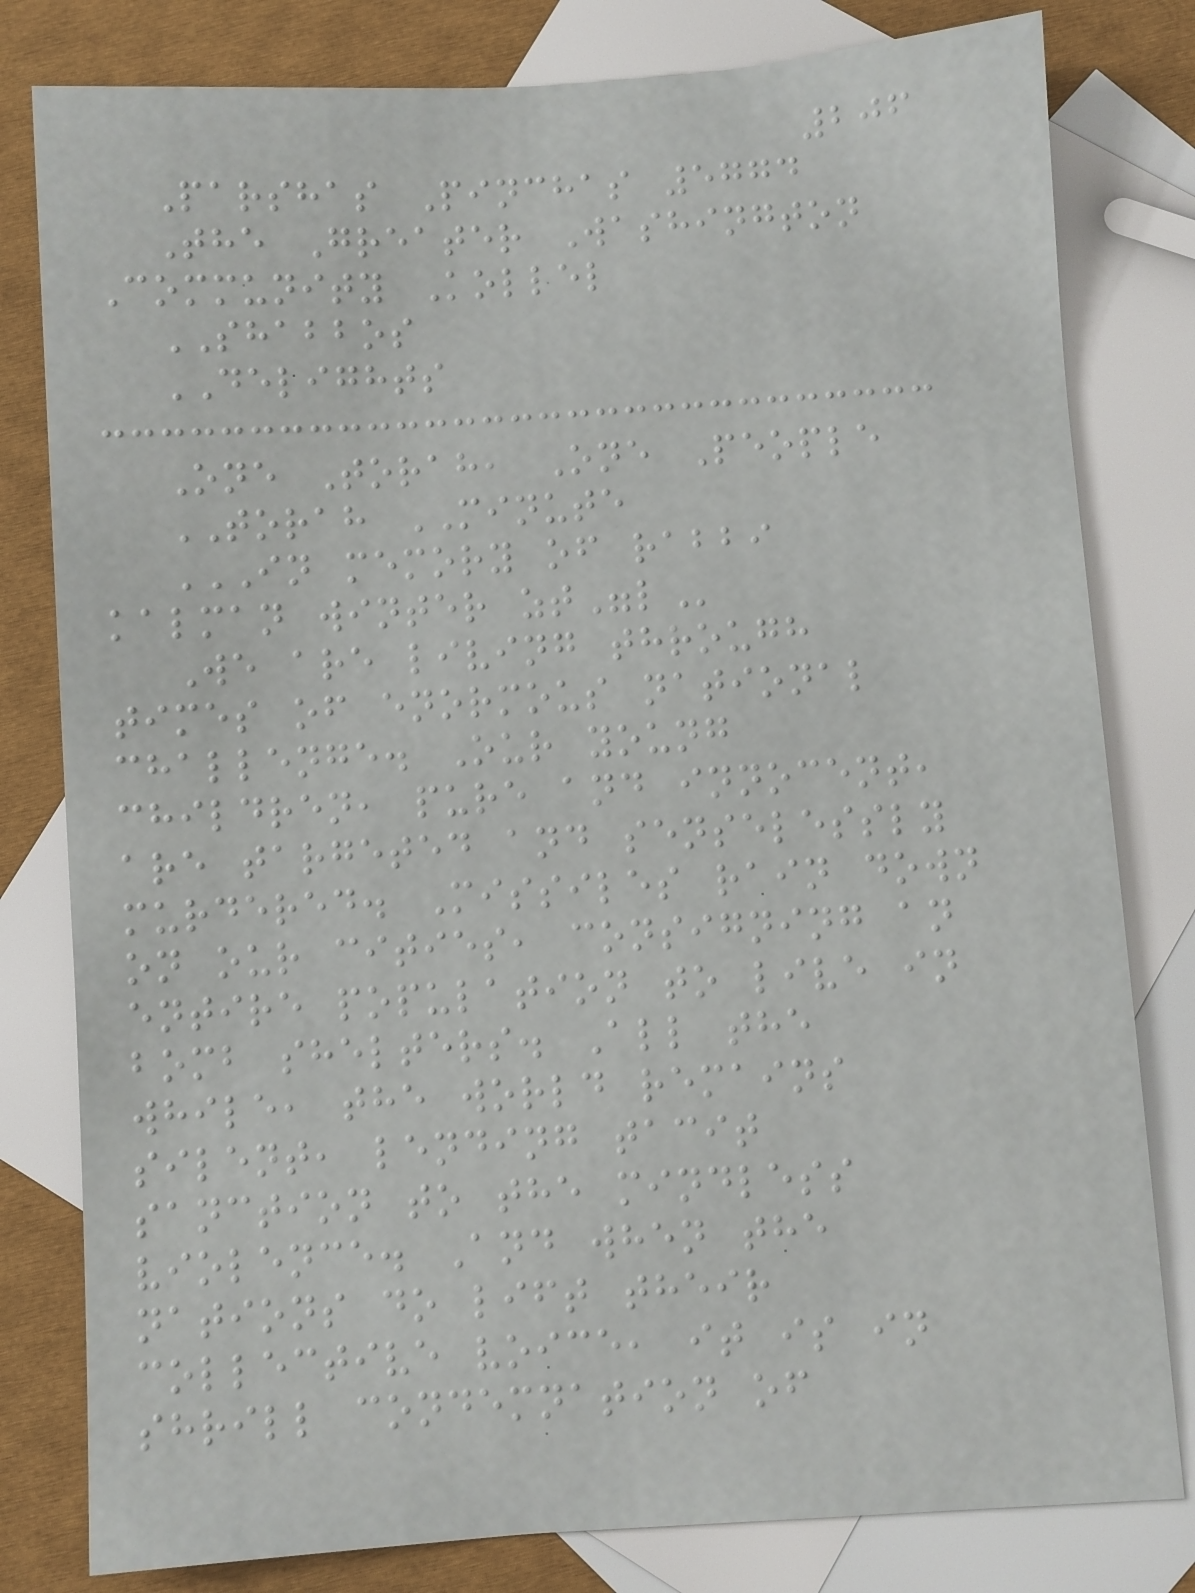206
Parshas Pinchas 5774
The Greater Washington
Community Kollel
SHABBOS
DELIGHTS
One Torah, One People
TORAH MINUTE
IN MEMORY OF RABBI
KALMAN WINTER ZT"L
We are living through
times of enormous national
challenge. Our young
children, pure and innocent,
are targeted and senselessly
murdered. Missiles rain down
on our cities, consigning an
entire population to live in
bomb shelters. All the
while, the world remains
silent, lending tacit
sanction to the mindless
violence. And when the
nations do lift their
collective voice, it is in
shrill condemnation of
